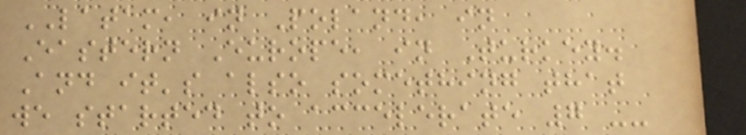LATAM, in Poland, in
Eastern Europe, in Turkey.
And it's also something that
we started to accelerate 7 --
